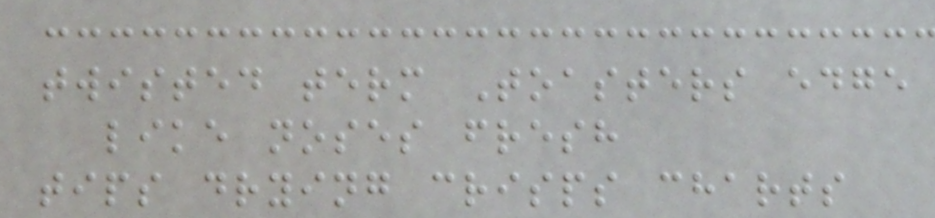twisted term Toasters edge
like noses fresh
tips drying crisps charts
